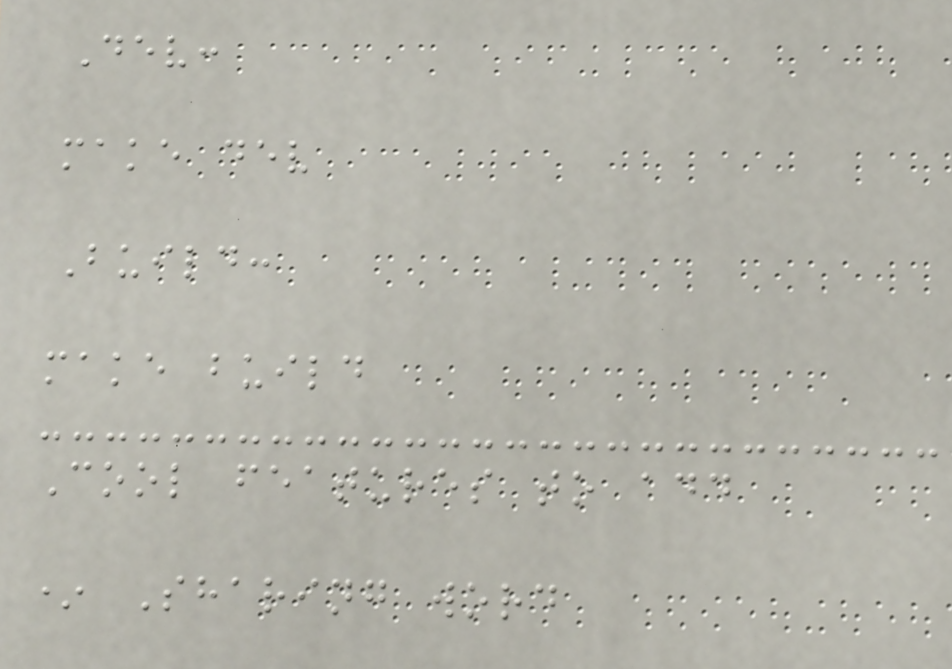Dev:
make dev
Build:
make build
Cool features to add
* Sharing word
